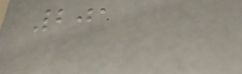201
